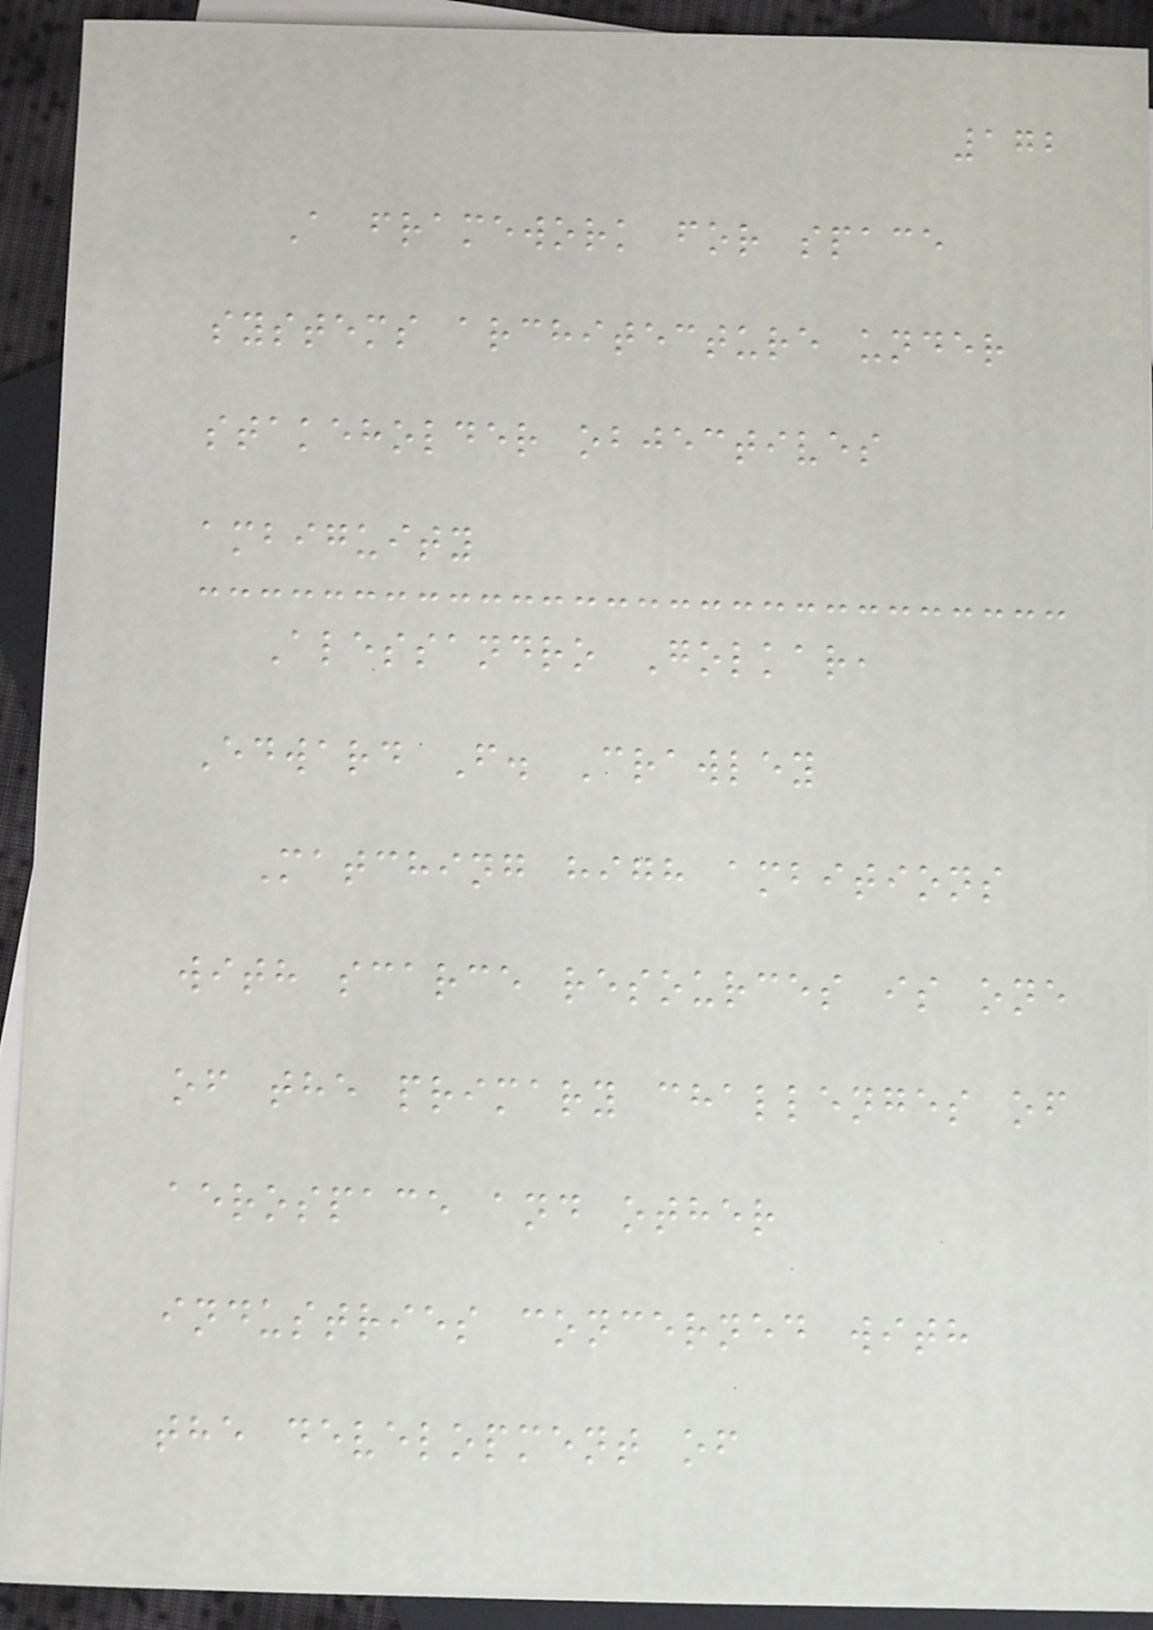172
A framework for space
systems architecture under
stakeholder objectives
ambiguity
Alessandro Golkar,
Edward F. Crawley
Matching high ambitions
with scarce resources is one
of the primary challenges of
aerospace and other
industries concerned with
the development of
